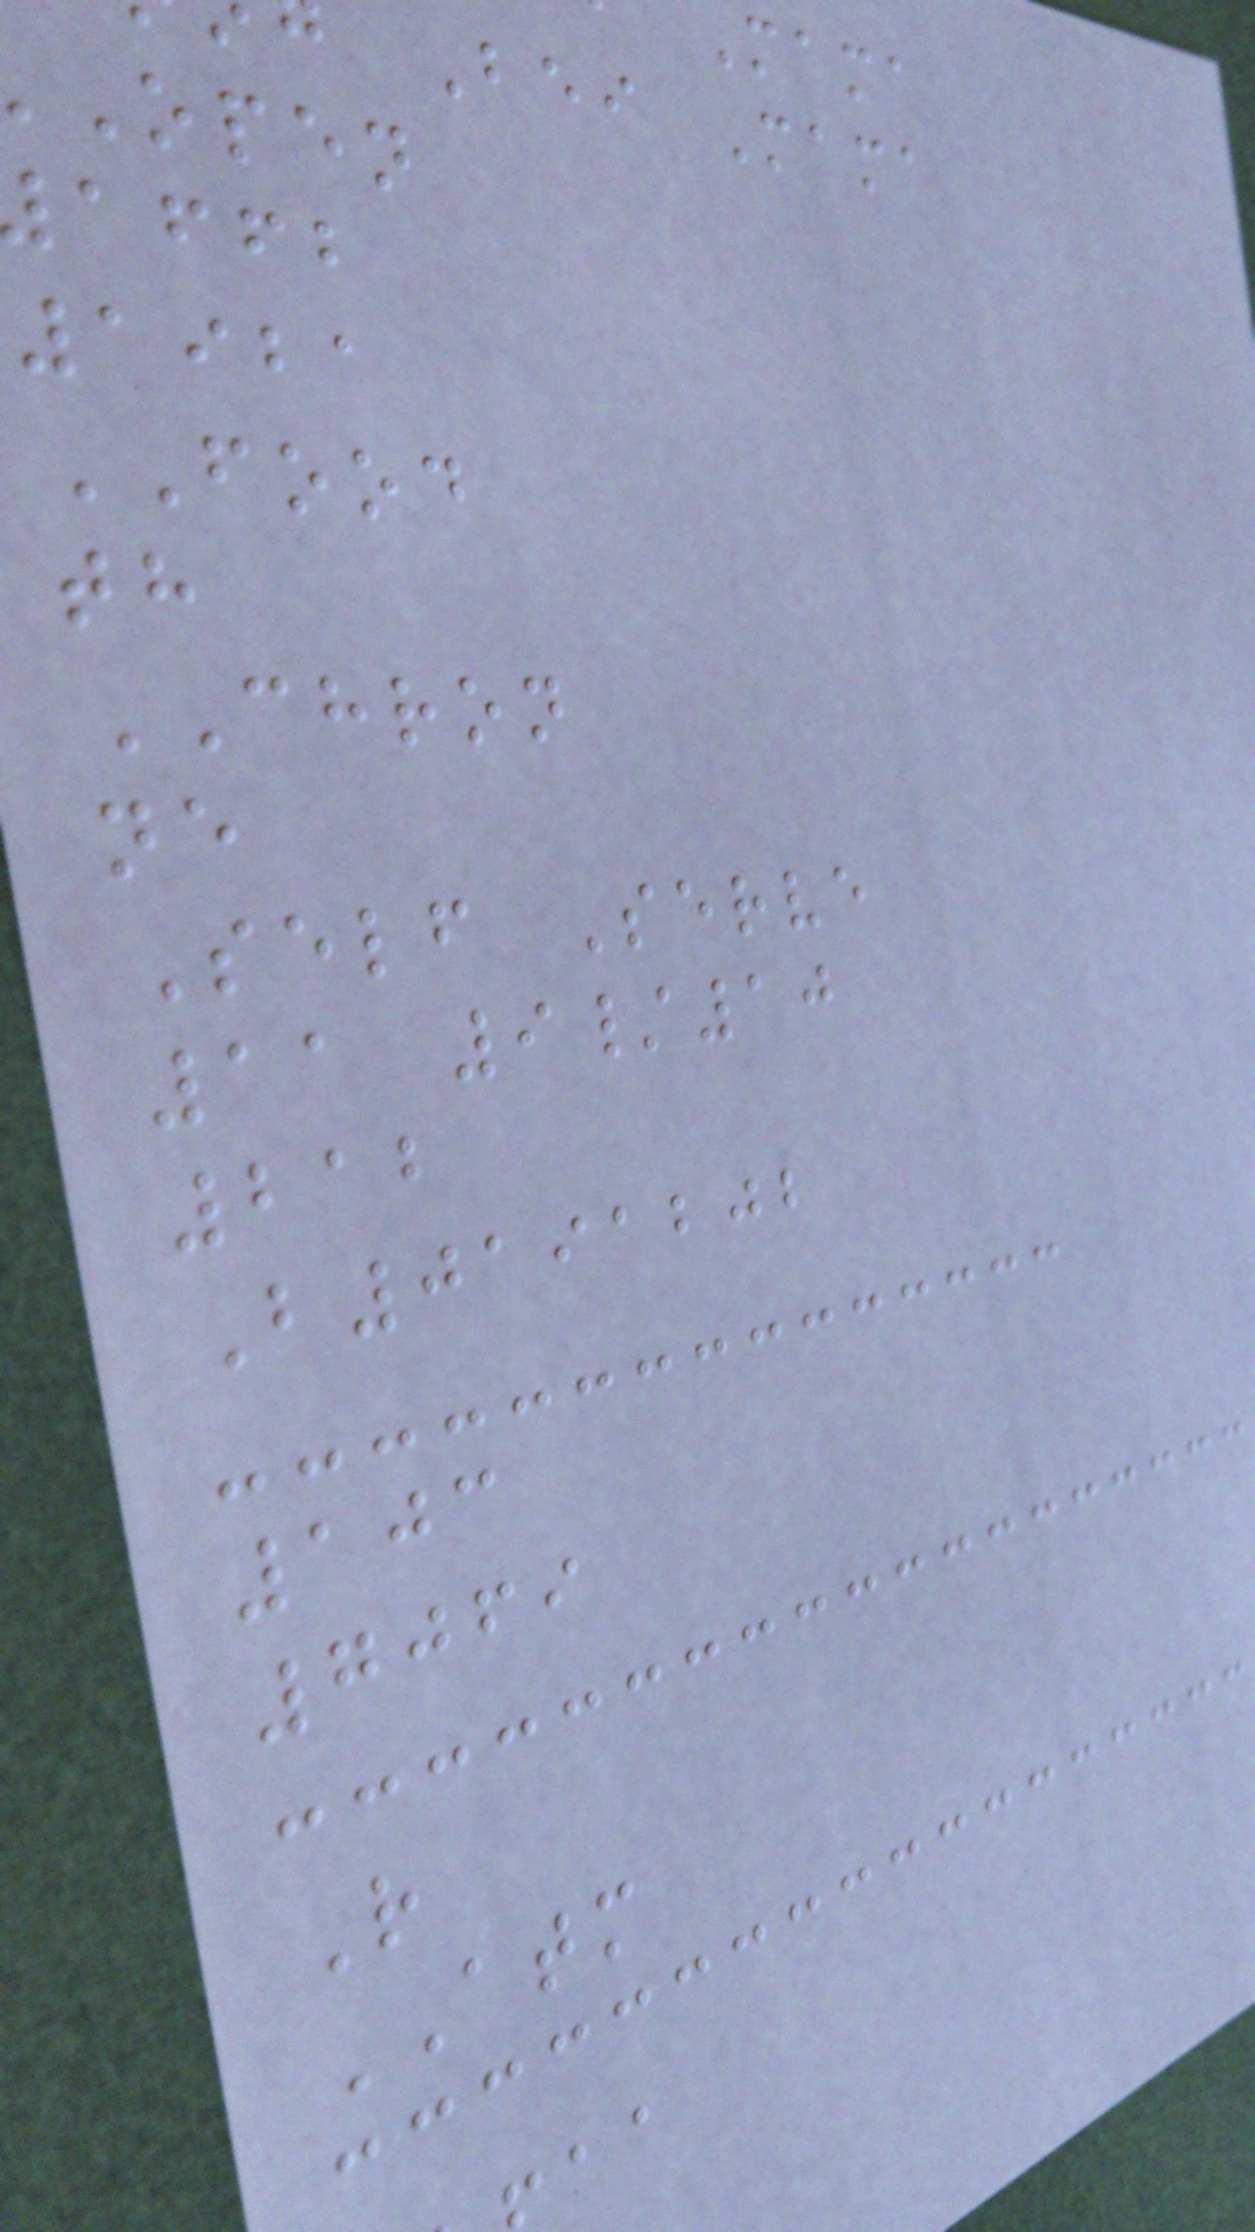Mama
Bei Mama
open
affb
1921
FOOD
th
CHRON
ne
Self Serve
11 9/10
212
B0191202
103
7069
R
ATM
